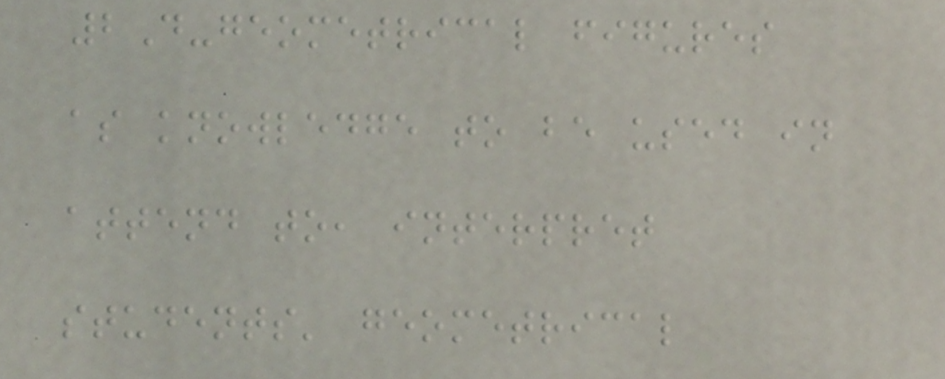2D-geometrical figures
as knowledge to be used in
attend to, interpret
students' geometrical
